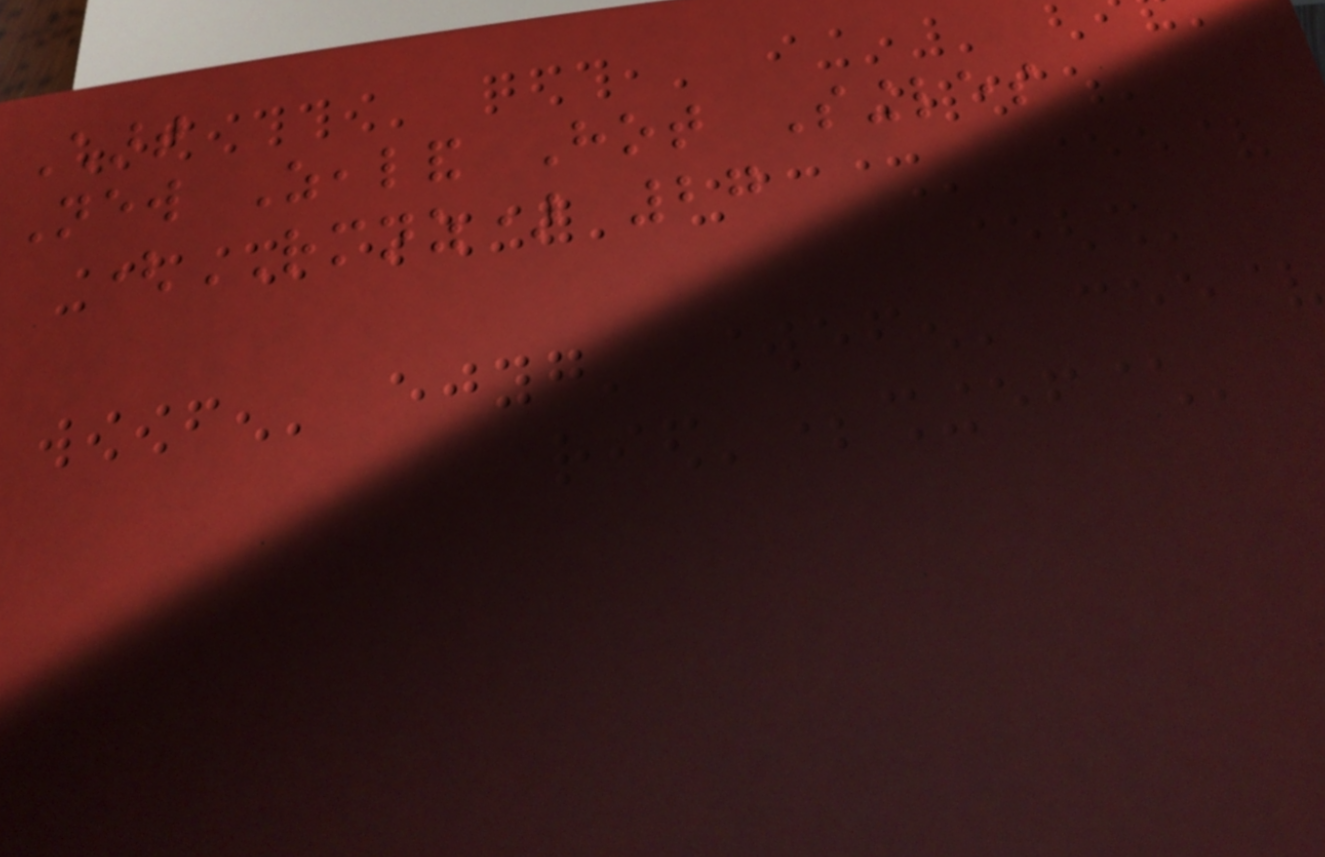Chart
New Zealand Hot Singles
(RMNZ) 27
